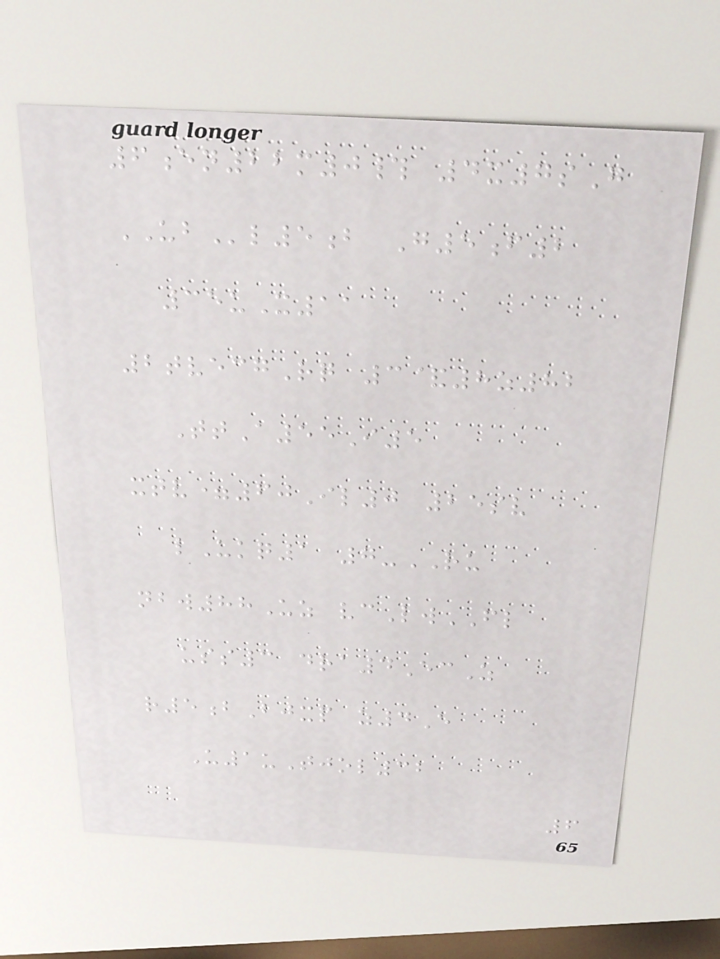6en22m0# 4x7sG
UBl5b G5f2
35uX11
2tvecgRq 3&8z82
TtA55I5
xtv=60Il0 25sv
lUkq1 7-RU
nbw88Uz vcLwFL
uss3 dra4EcZ
r5bBjxp z4E
U1uTjol32
6
